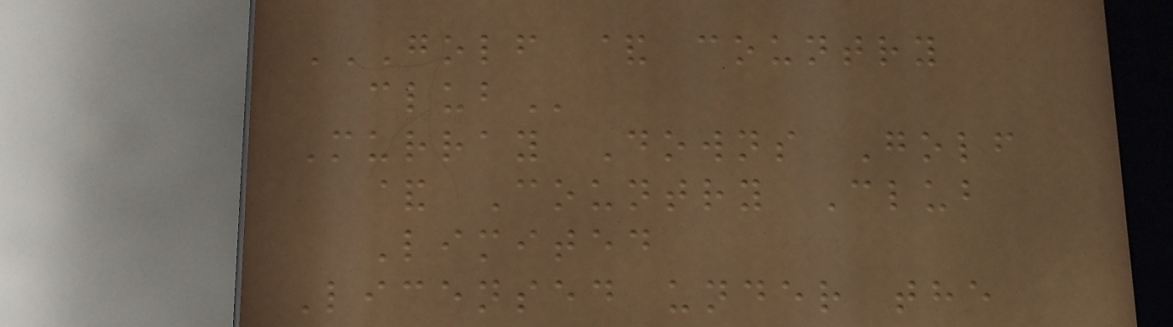GOLF & COUNTRY
CLUB
Murray Downs Golf
& Country Club
Limited
Licensed under the
